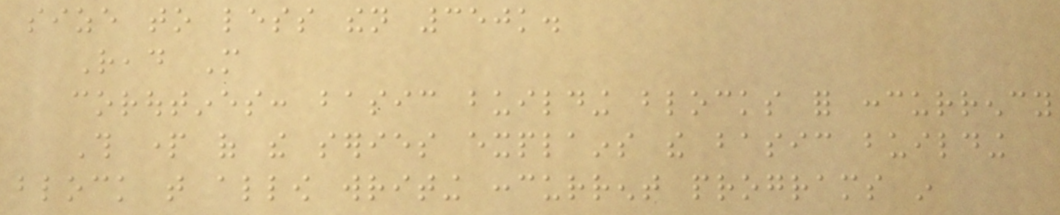size to less then 350k.
Read More
coroutines: basic building blocks for concurrency
This part of the series explains the basic building
block that allow writing concurrent programs in
